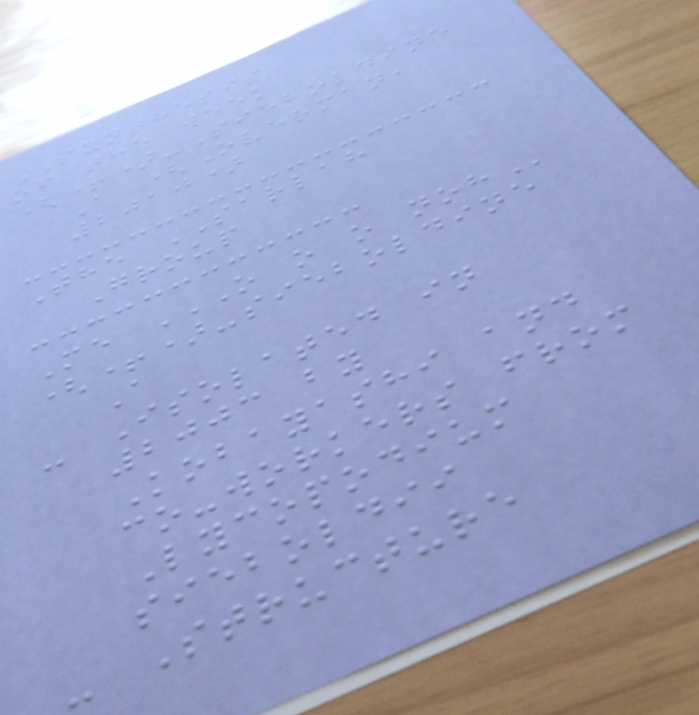SYNTHESIS
of the week
(+)-Sieboldine
A (Overman,
2010)
The SARLAH
Group
Me O O O NOH
(+)-sieboldine
A
- Isolated in
2003 by
Kobayashi and
co-workers from
Lycopodium
sieboldii
- Structure
